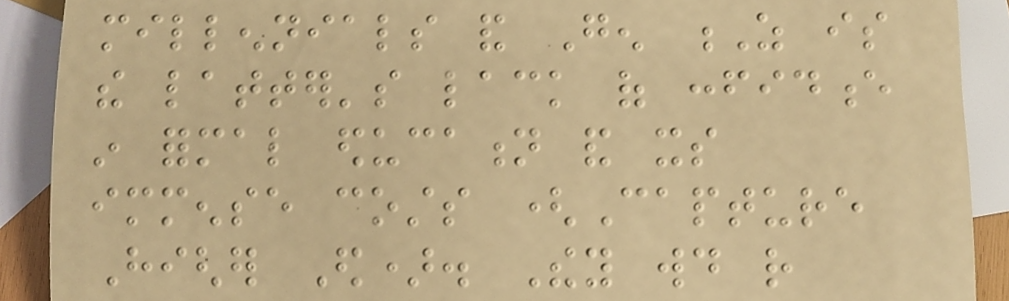millennials and Gen Z is
the latter's lack of confidence
in formal education and its
immense costs (Capture
Higher Ed). They would rather
